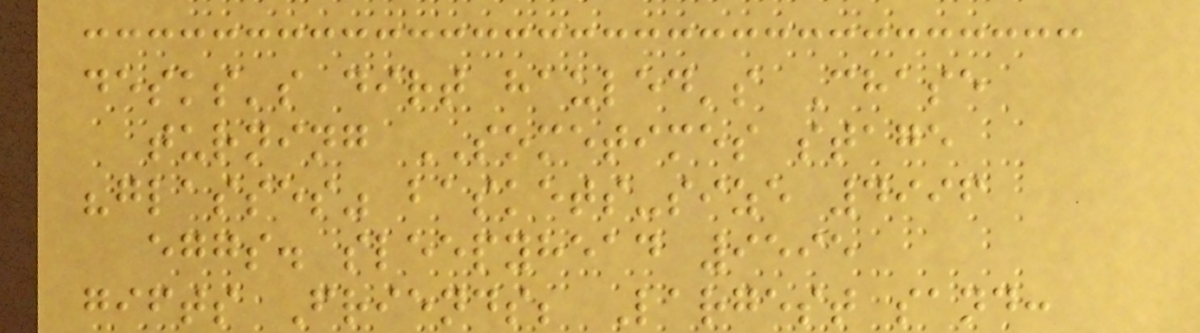desks's dirt hauled's Chase
turning SOMETIMES stage
"glasses" baskets-size 4996
eggs. sleepyhead 9595
gifts Friends; Largest sand:
